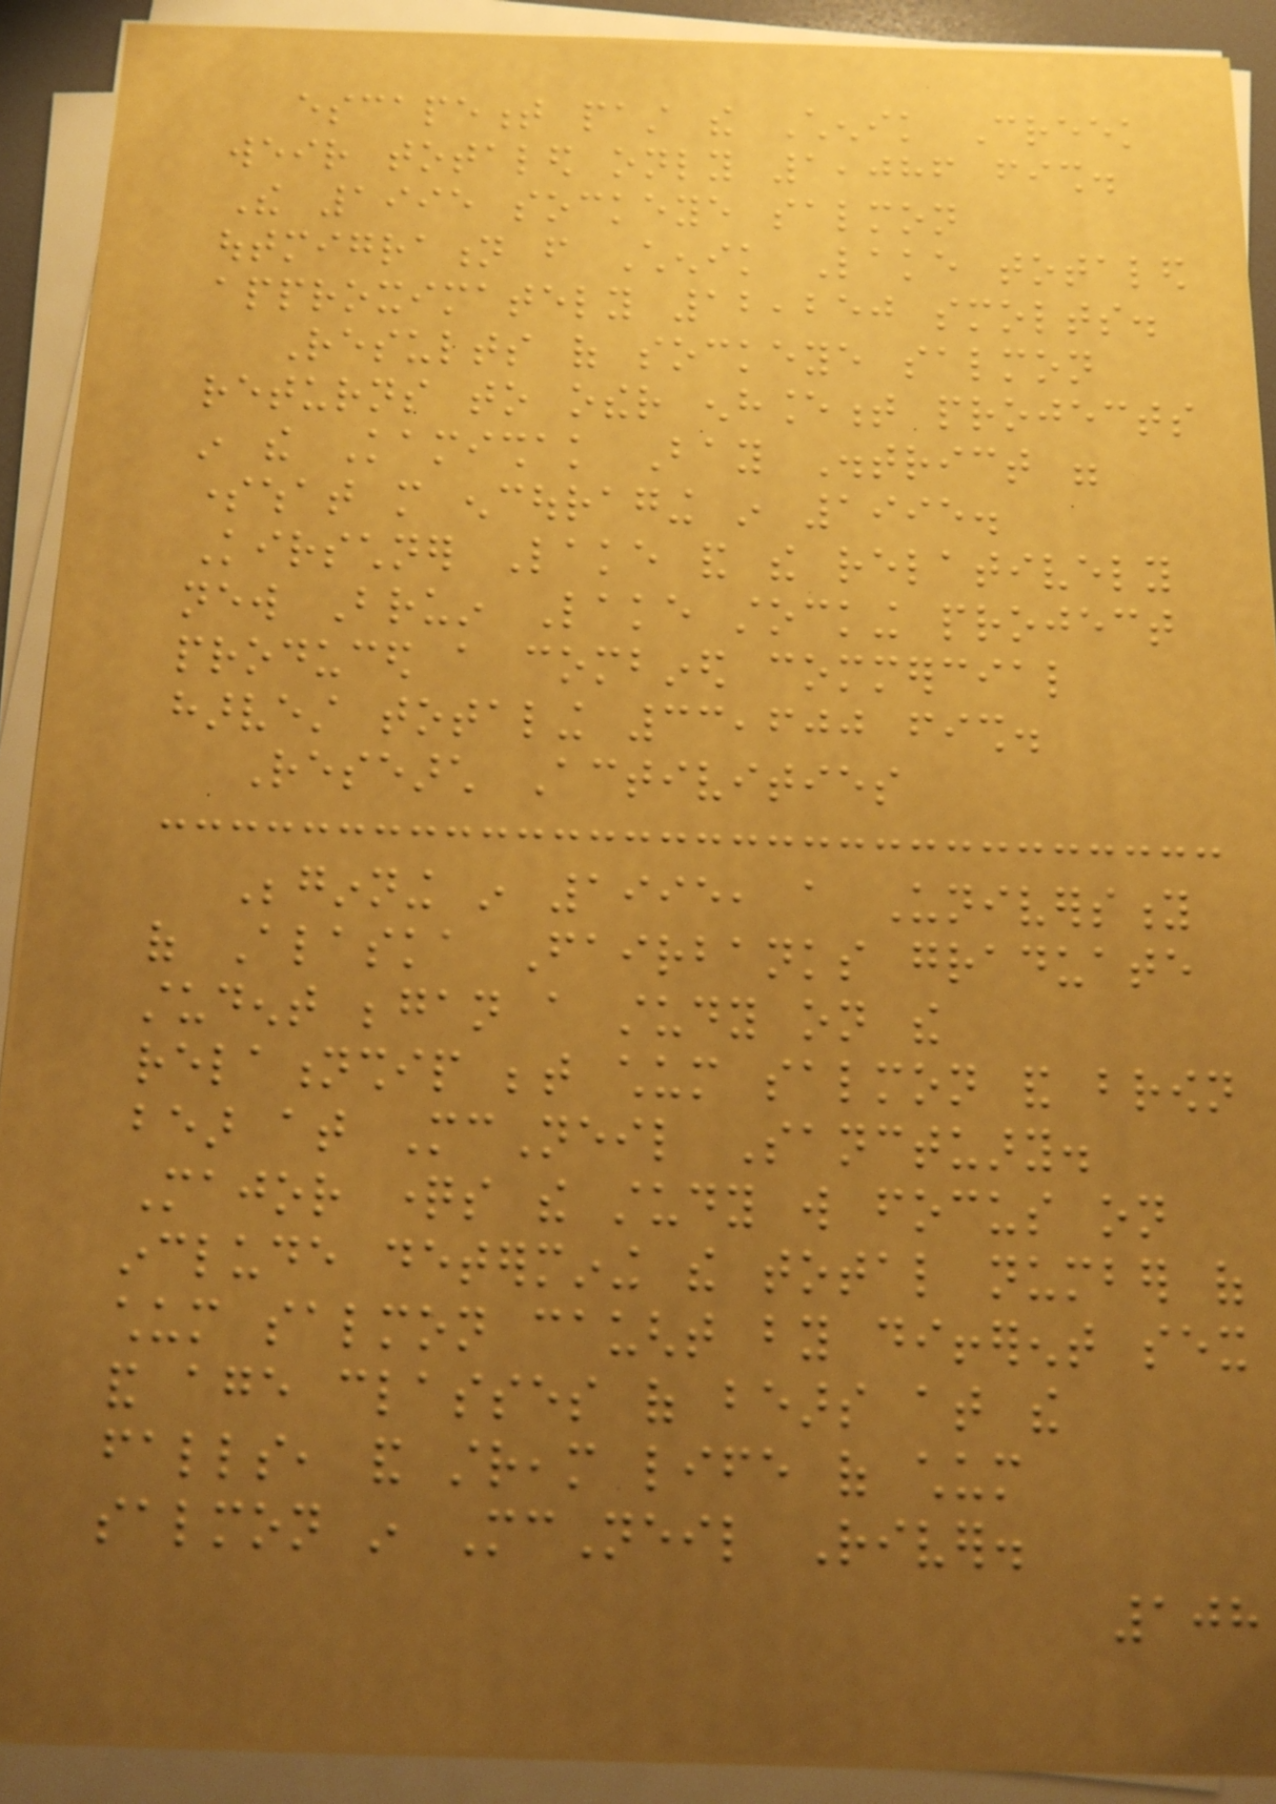escapement past the Chenik Creek
weir totaled only 1,086 fish.
The 1995 sockeye salmon
outmigration from Chenik Lake totaled
approximately 12,250 smolts.
Results of sockeye salmon
returns to other enhancement projects
in the Kamishak Bay District were
somewhat more encouraging in 1995.
Kirschner Lake and the relatively
new Bruin Lake stocking project
produced a combined commercial
harvest totaling 33,600 fish.
Research Activities
Beginning in 1995, a University
of Alaska Fairbanks graduate
student began a study on the
relationship between chum salmon and brown
bear at McNeil Sanctuary.
Major questions the study will focus on
include determining the total number of
chum salmon caught by different sex
and age classes of bears at the
falls, and stream life of chum
salmon in McNeil River.
108
